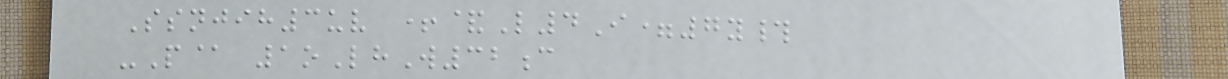Ssnjih3uv +&L4I=7y#
-P@ 1oLhW32c
